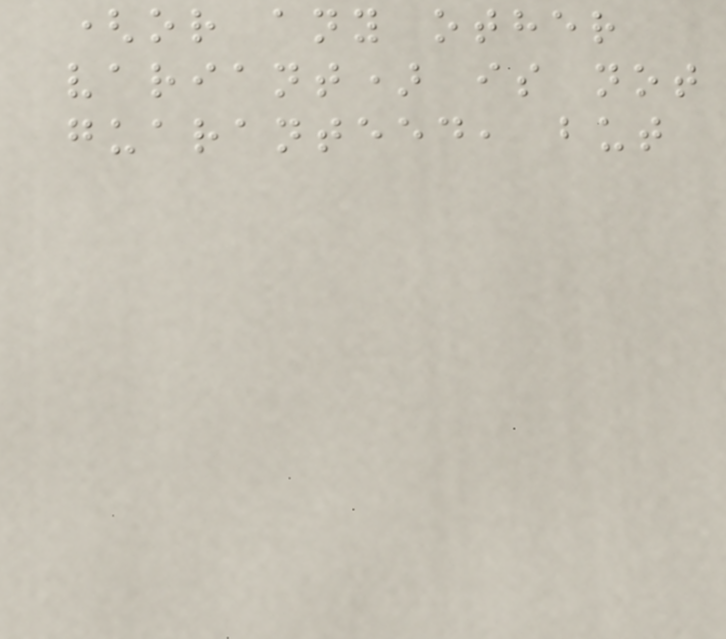(or any other
variant) is not
guaranteed, but
